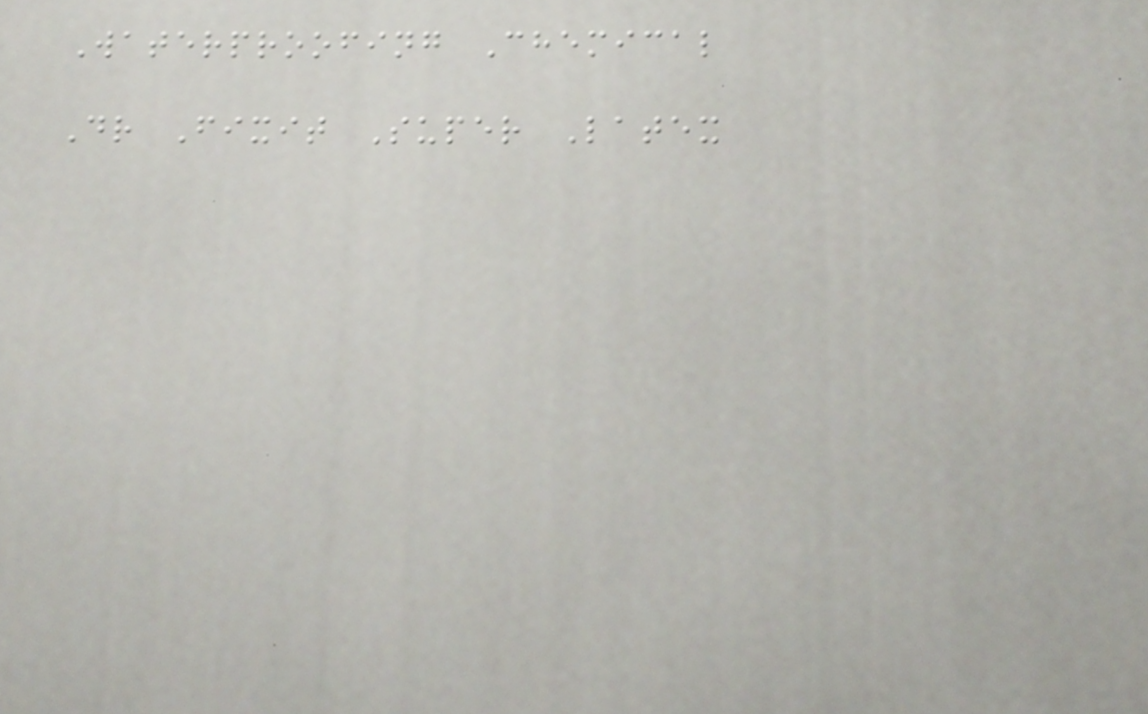Waterproofing Chemical
Dr Fixit Super Latex
